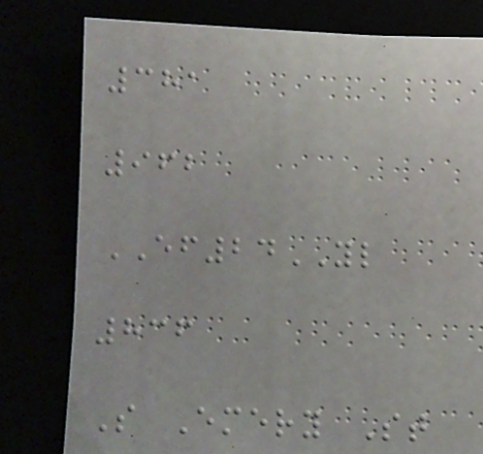381
962
EF24YL
836
S Emery St
